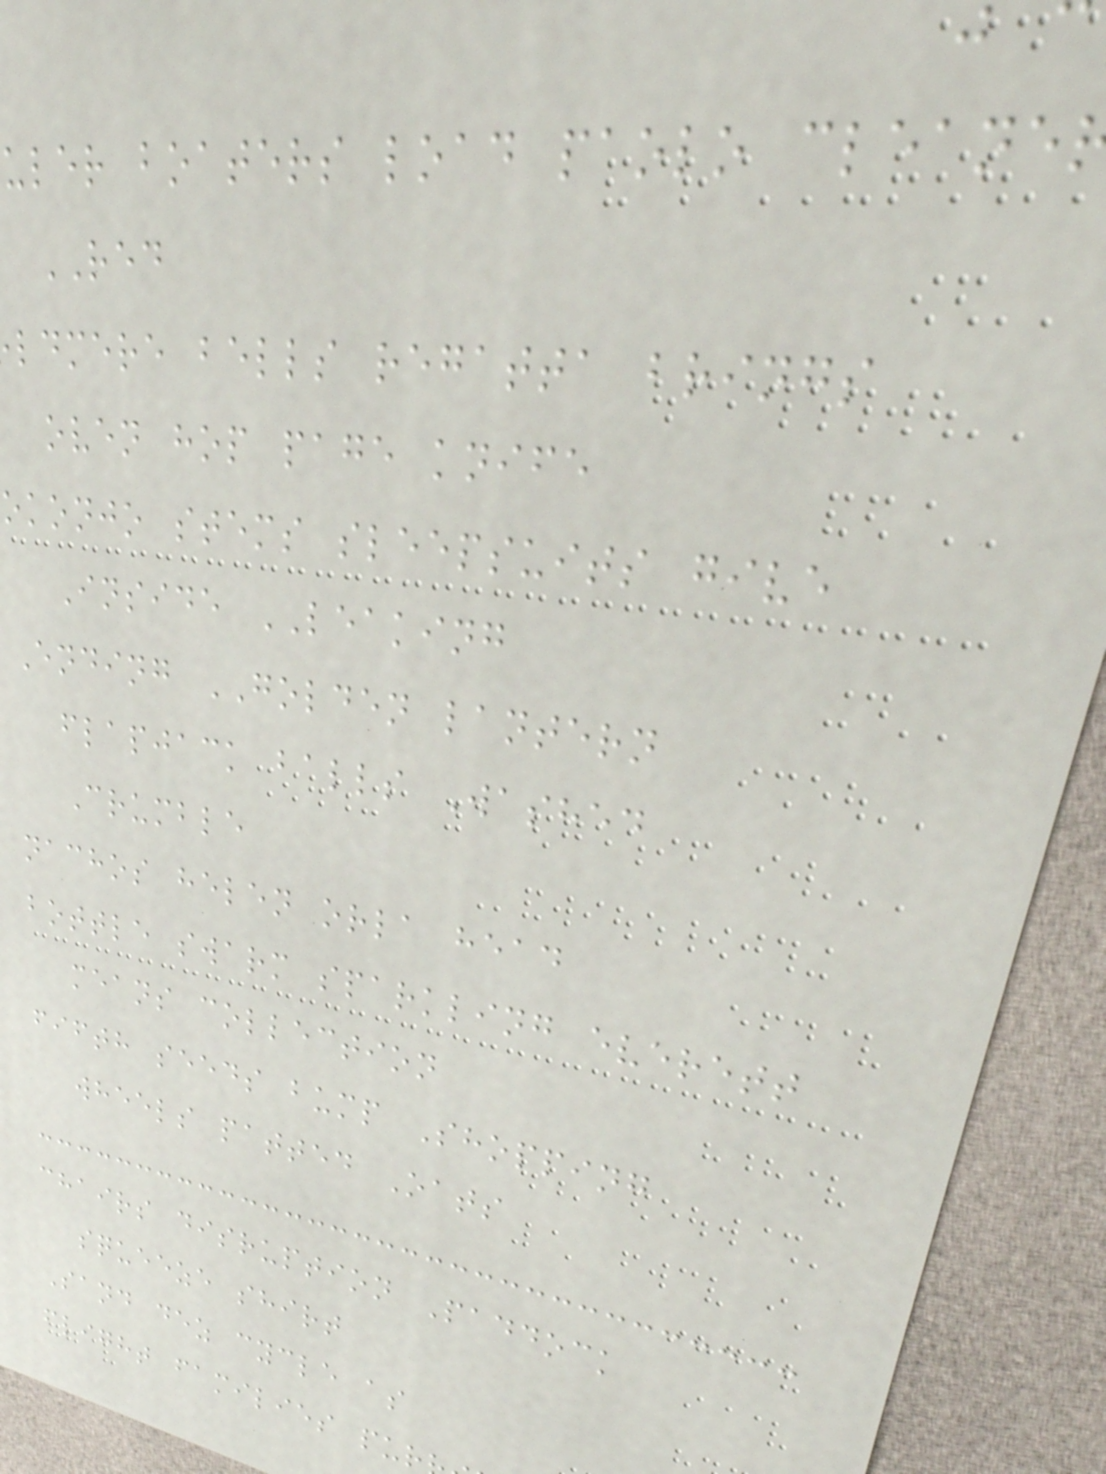uler boaters load paolo cleane
RED
ldmere bells regatta brings
oven hop page knife
okonjo stems sleepsuits give
Inside LEAKING
Ending GOLDEN lantern
flapjack balls Washed
Crumble
nachos helen orla head
bottle swarm sparkling everett
means collection
fifth seeds bump Shopping
wheels patted Oats
chairs disruption Paddock
squeeze shirt
Sand dez cycle as
flight families pur
